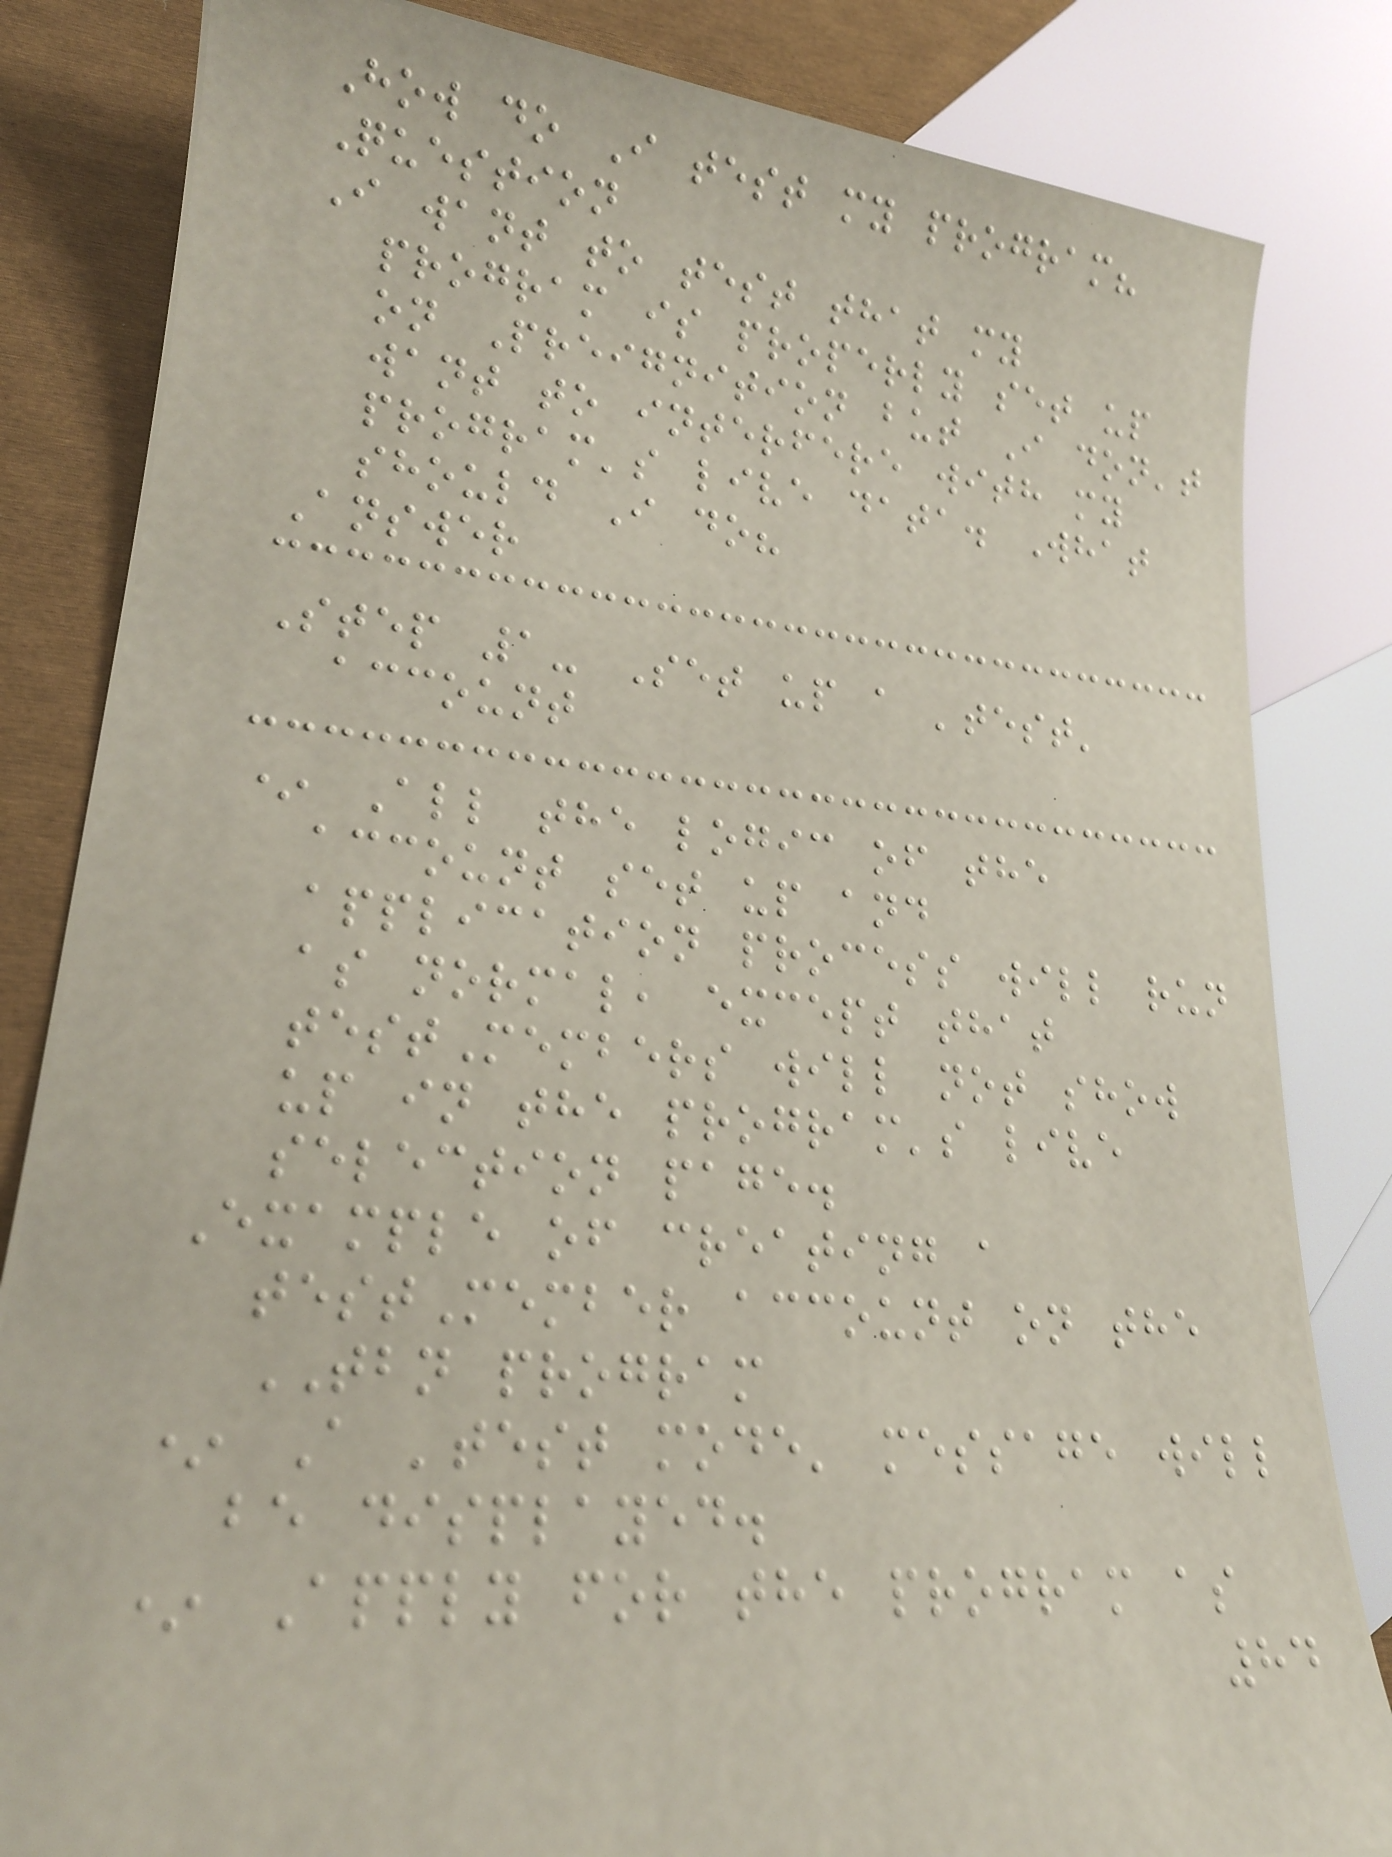How do I test my program?
Question
I want to test that my
program is properly set up
on Preignition but I don't
want to interfere with my
program's live data. What
should I do?
Answer
Step 1- Set up a 'test'
account
* All the logic of the
account set up and
application process will run
as normal, except that
testMembers will not show
up in the program's live
selection page.
Example of creating a
testMember account on the
TBN program
* A 'test mode' message will
be displayed.
* Apply for the program as
84
